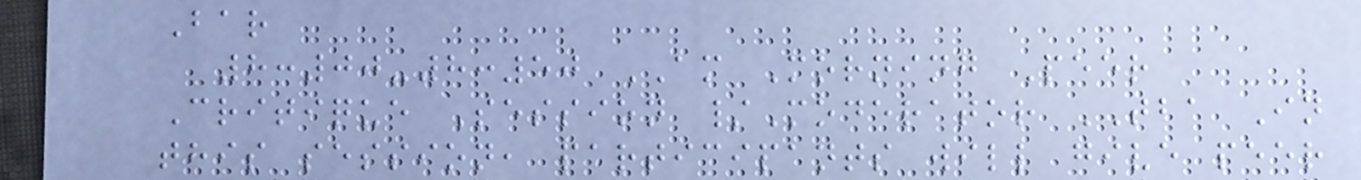Bar
8:00-8:50 AM Morning Peer
Critique Session /Moderator TBA In
this session, participants will give peer
